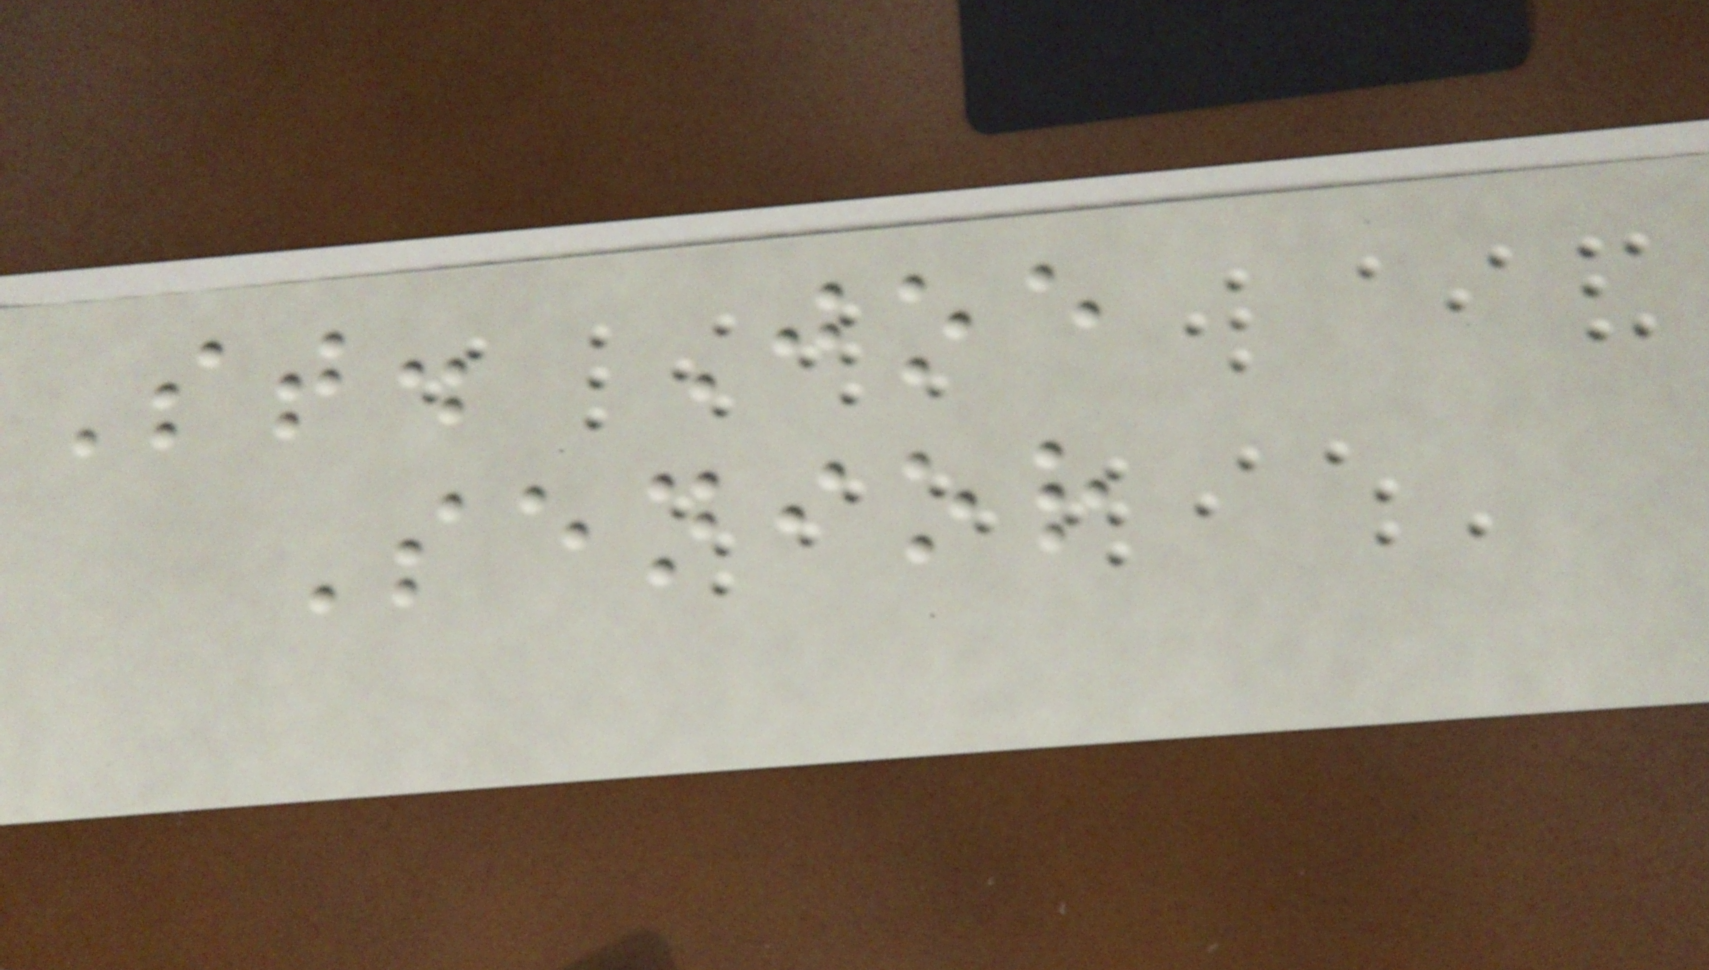St. Joe
Senior
